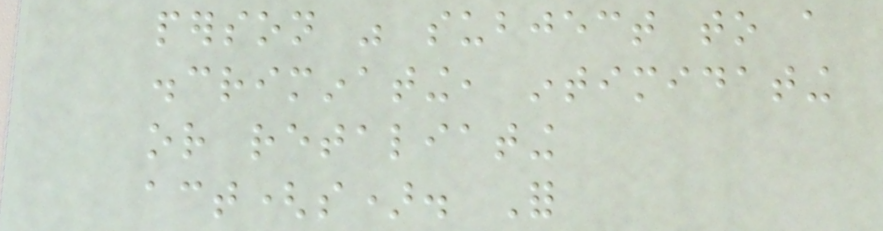person was subject to a
discriminating, intimidating
or retaliating
act(s). For
